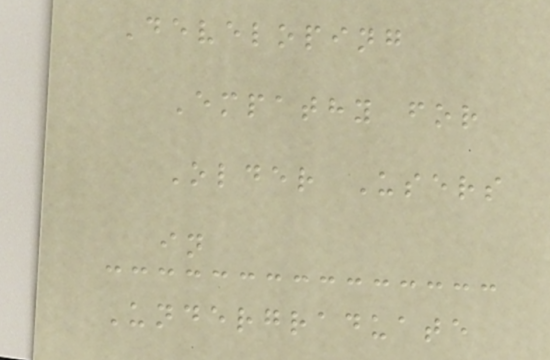Developing
Empathy for
Older Users
in
Undergraduate
